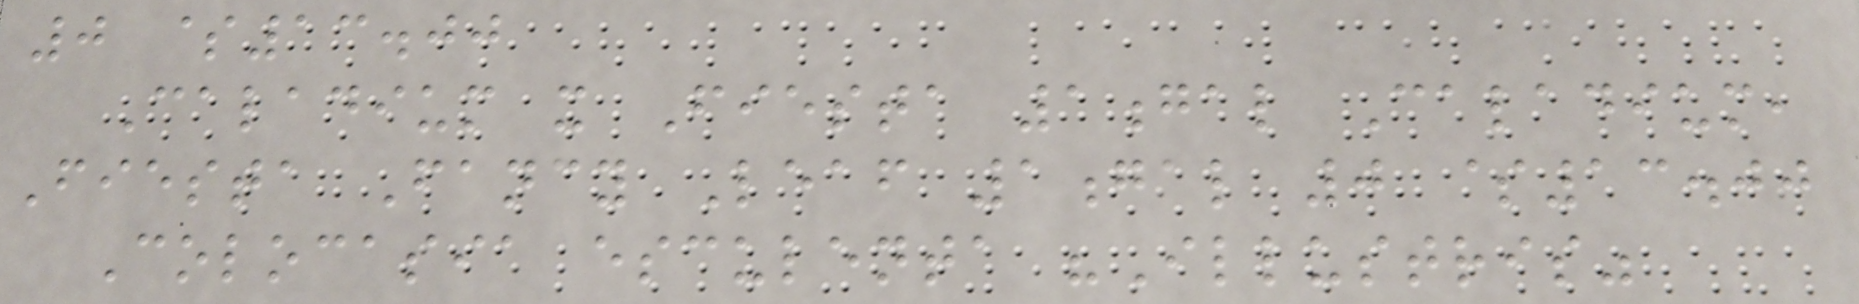0 $13.00
Caladium x Fiesta 1gal Caladium,
Fiesta Fancy Leaf 1gal 0 $13.00
Colocasia esculenta "Illustris"
